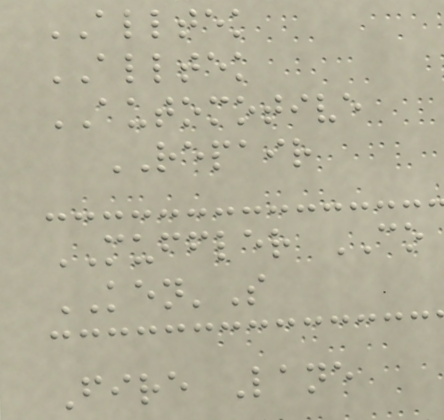ALLTEK
ALLTEK
AUTOMOTIVE
REPAIR
MUFFLER CO
KEN'S
Fire Lane
